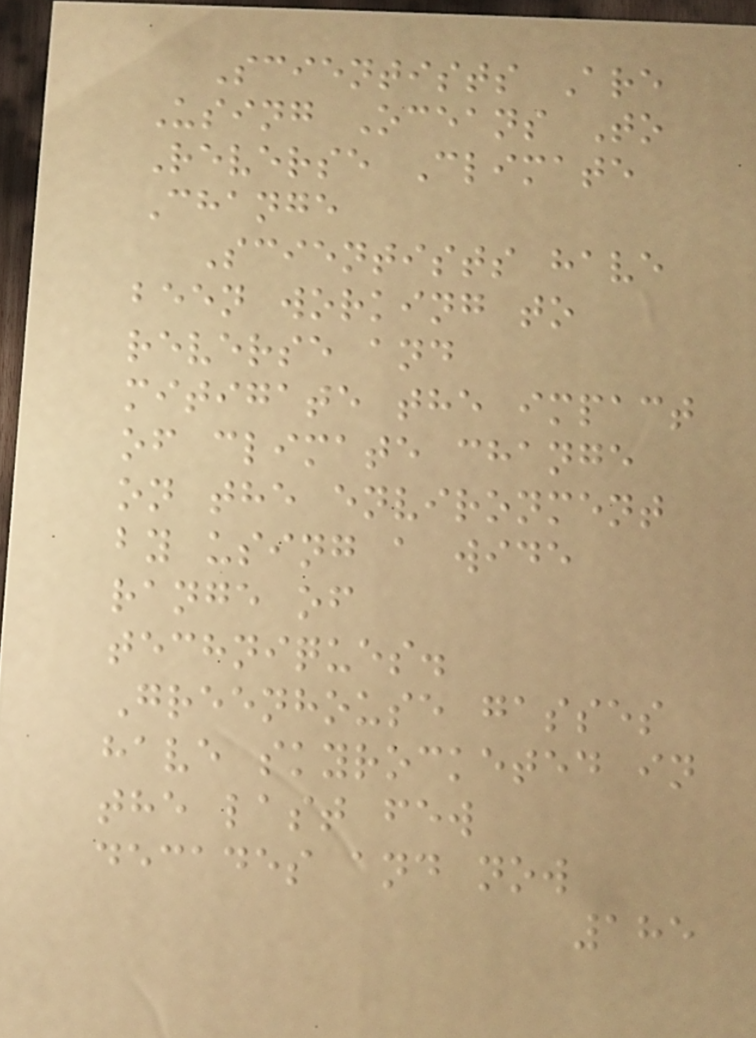Scientists Are
Using Oceans To
Reverse Climate
Change
Scientists have
been working to
reverse and
mitigate the impact
of climate change
on the environment
by using a wide
range of
techniques.
Greenhouse gasses
have skyrocketed in
the last few
decades and now
185
